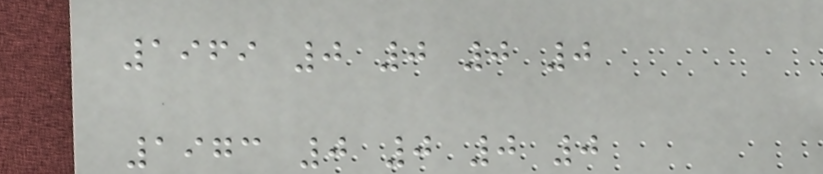1969 0 0 0 0
1973 0 0 0 0
